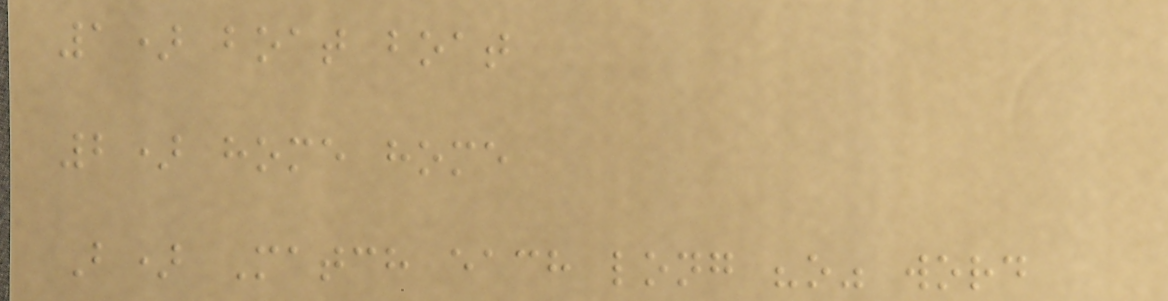1) boat boat
2) home home
B) Match each long "o" word
